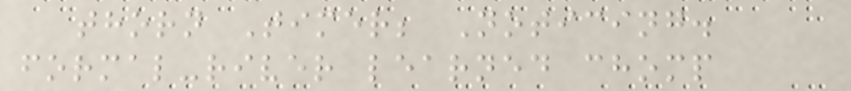thorn Timer; Noticing.
formal-river learned chomp
